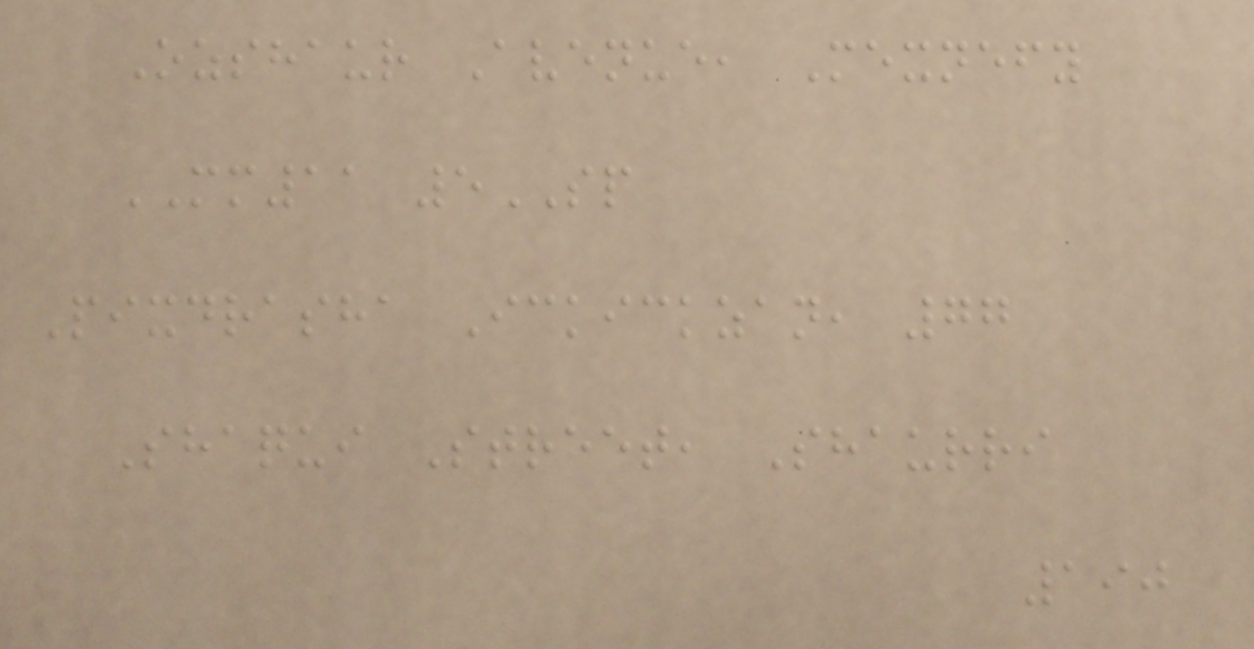Ozshaur Avenue, Mexnefy
MM11 5SP
Pixdrasha Ickickzan, 77
Shaqui Street, Shaurri
190
